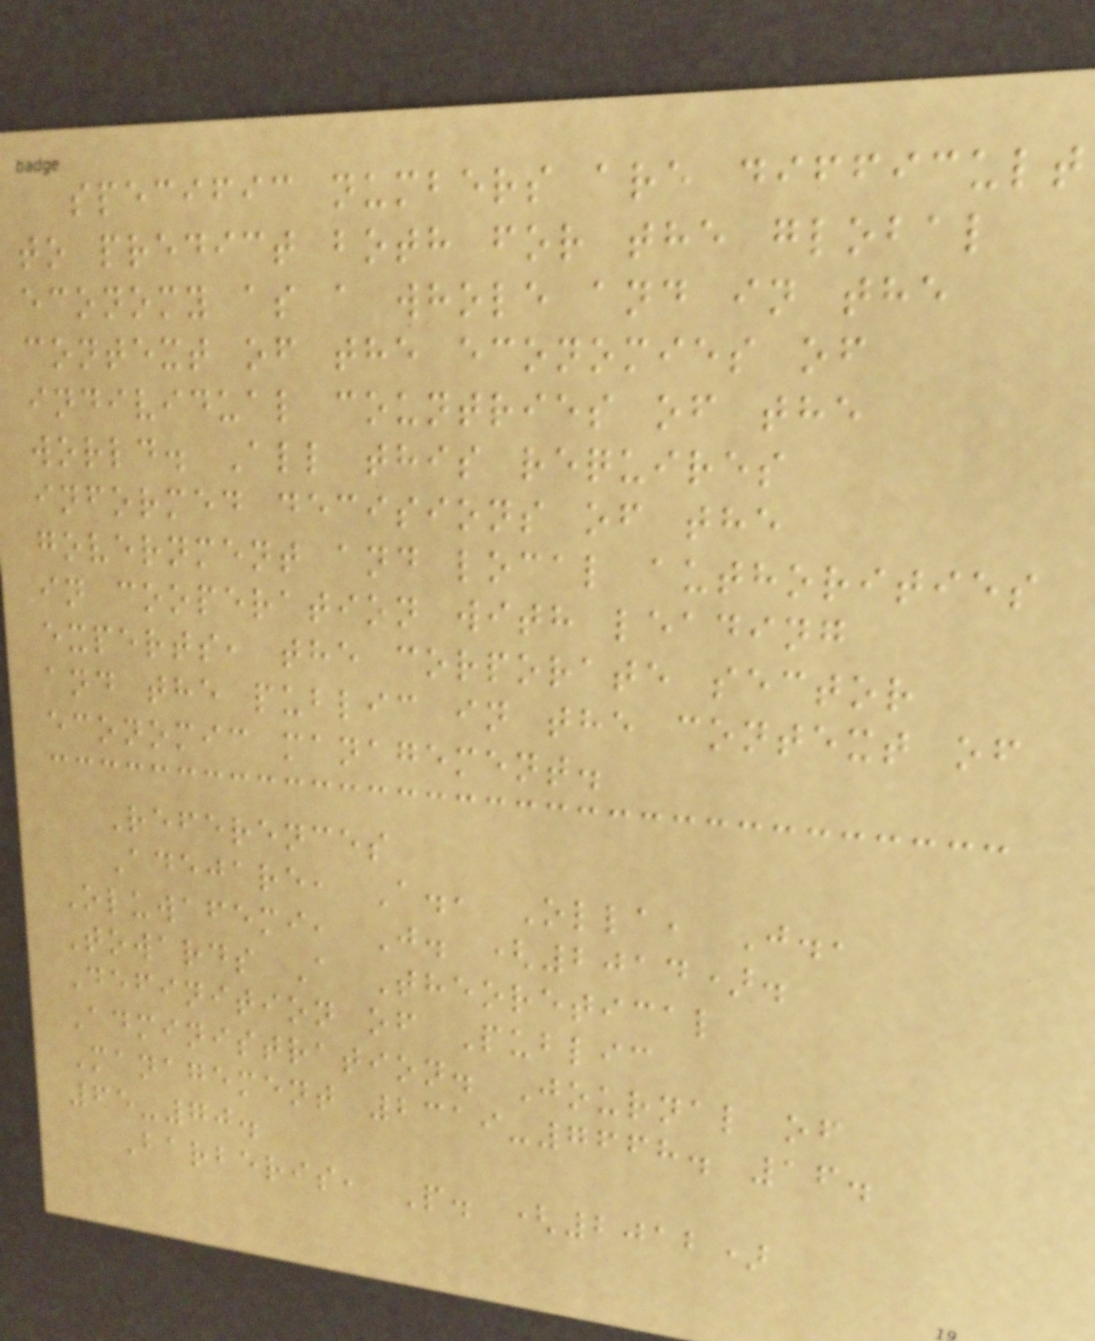specific numbers are difficult
to predict both for the global
economy as a whole and in the
context of the economies of
individual countries of the
world. All this requires
informed decisions of the
government and local authorities
in cooperation with leading
experts, the corporate sector
and the public in the context of
economic management.
References
Adejare, A., Olla, J.,
Oluwafemi, J. (2014).
Towards A Theoretical
Definition of Public
Administration. Journal of
Management 2319-7668. 16.
65-70.
Barberis, P. (2012)
